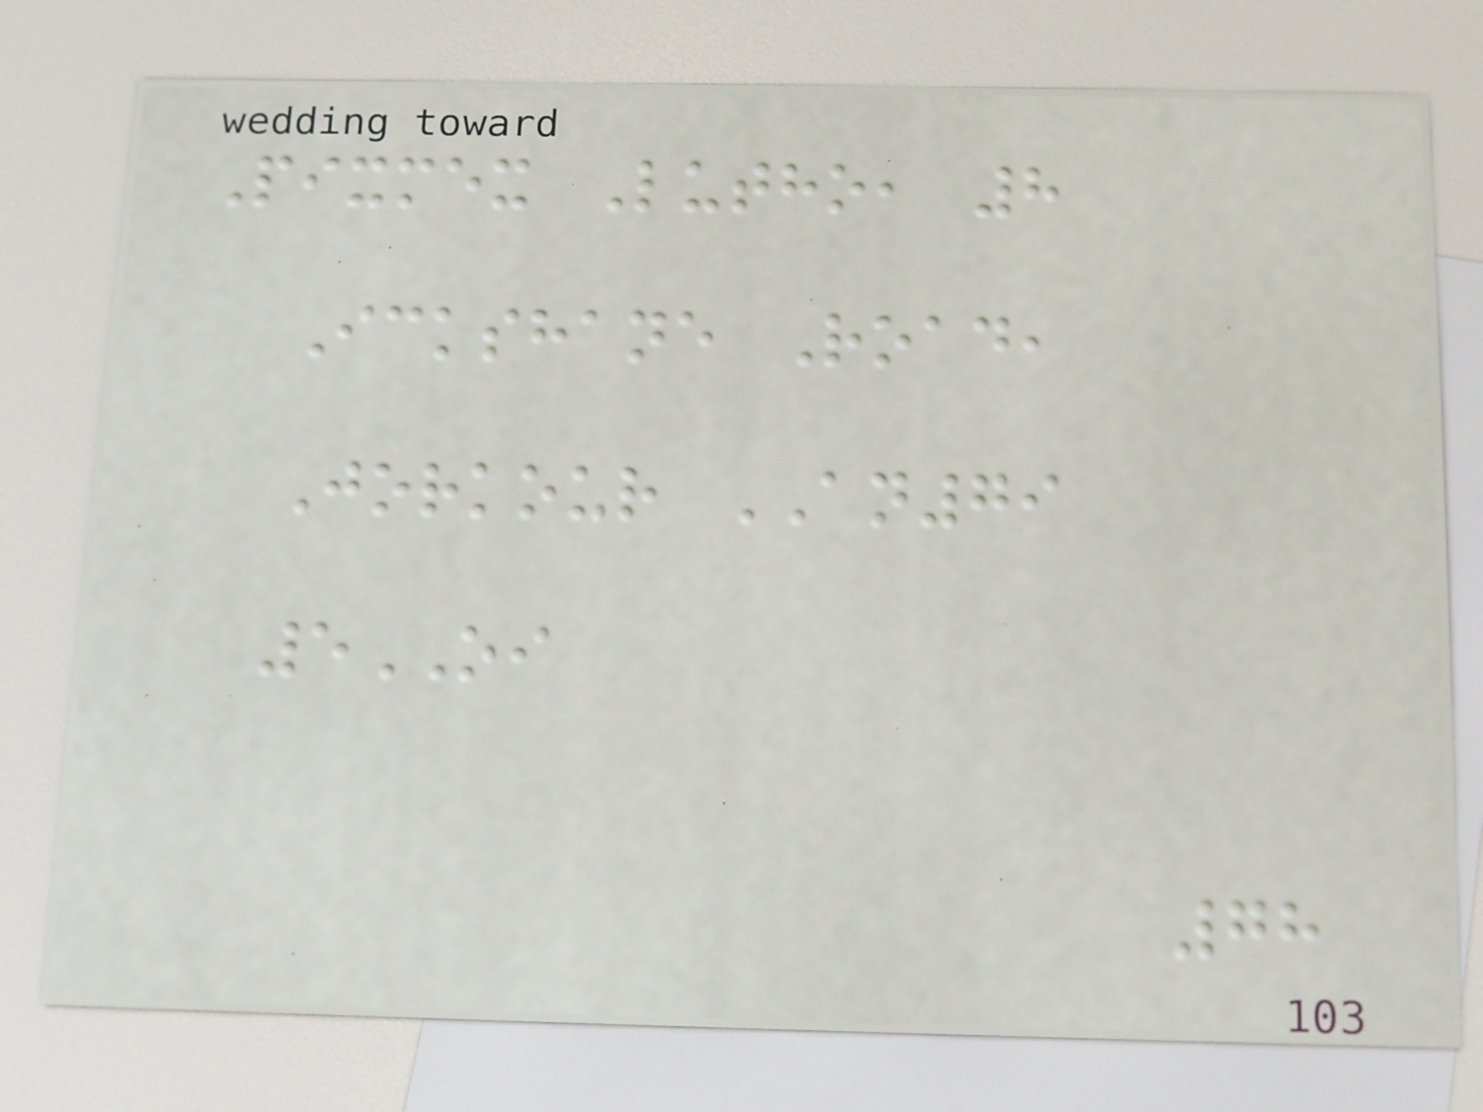Pixmex Lutho, 8
Ickshane Road,
Jorkour AN79
5OI
78
